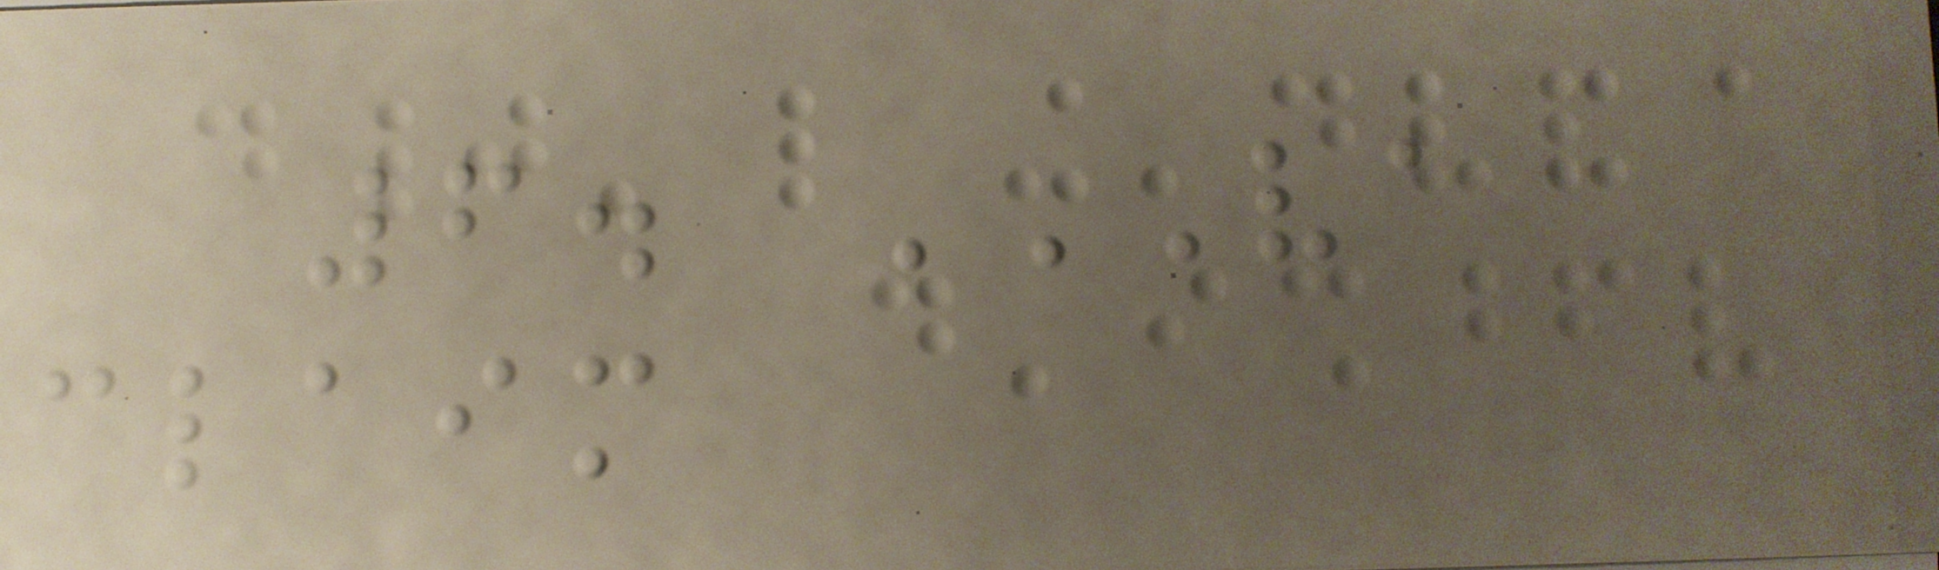6. VA
CLAIM
